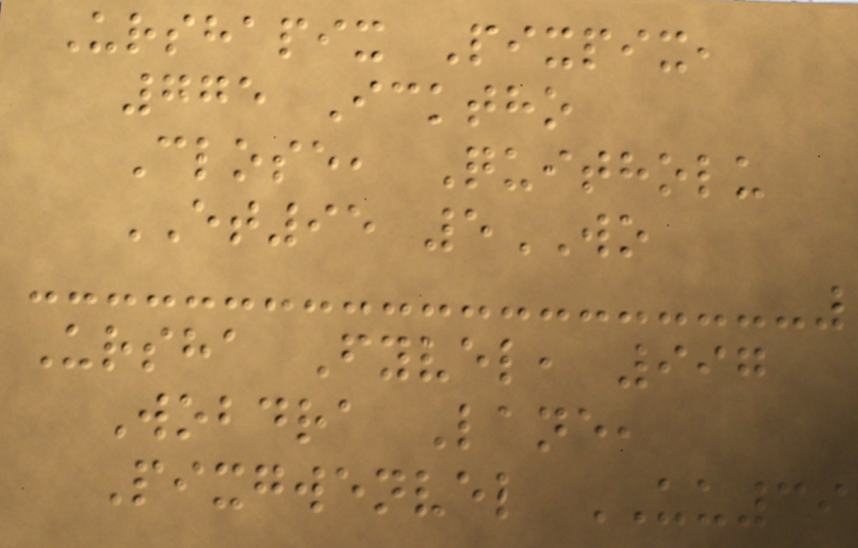Urshapix Pixpix,
775 Icktho
Close, Quitholu
ET95 5WO
Ursha Fyvel, 997
Wobdra Lane,
Pixgwenvel UU39
